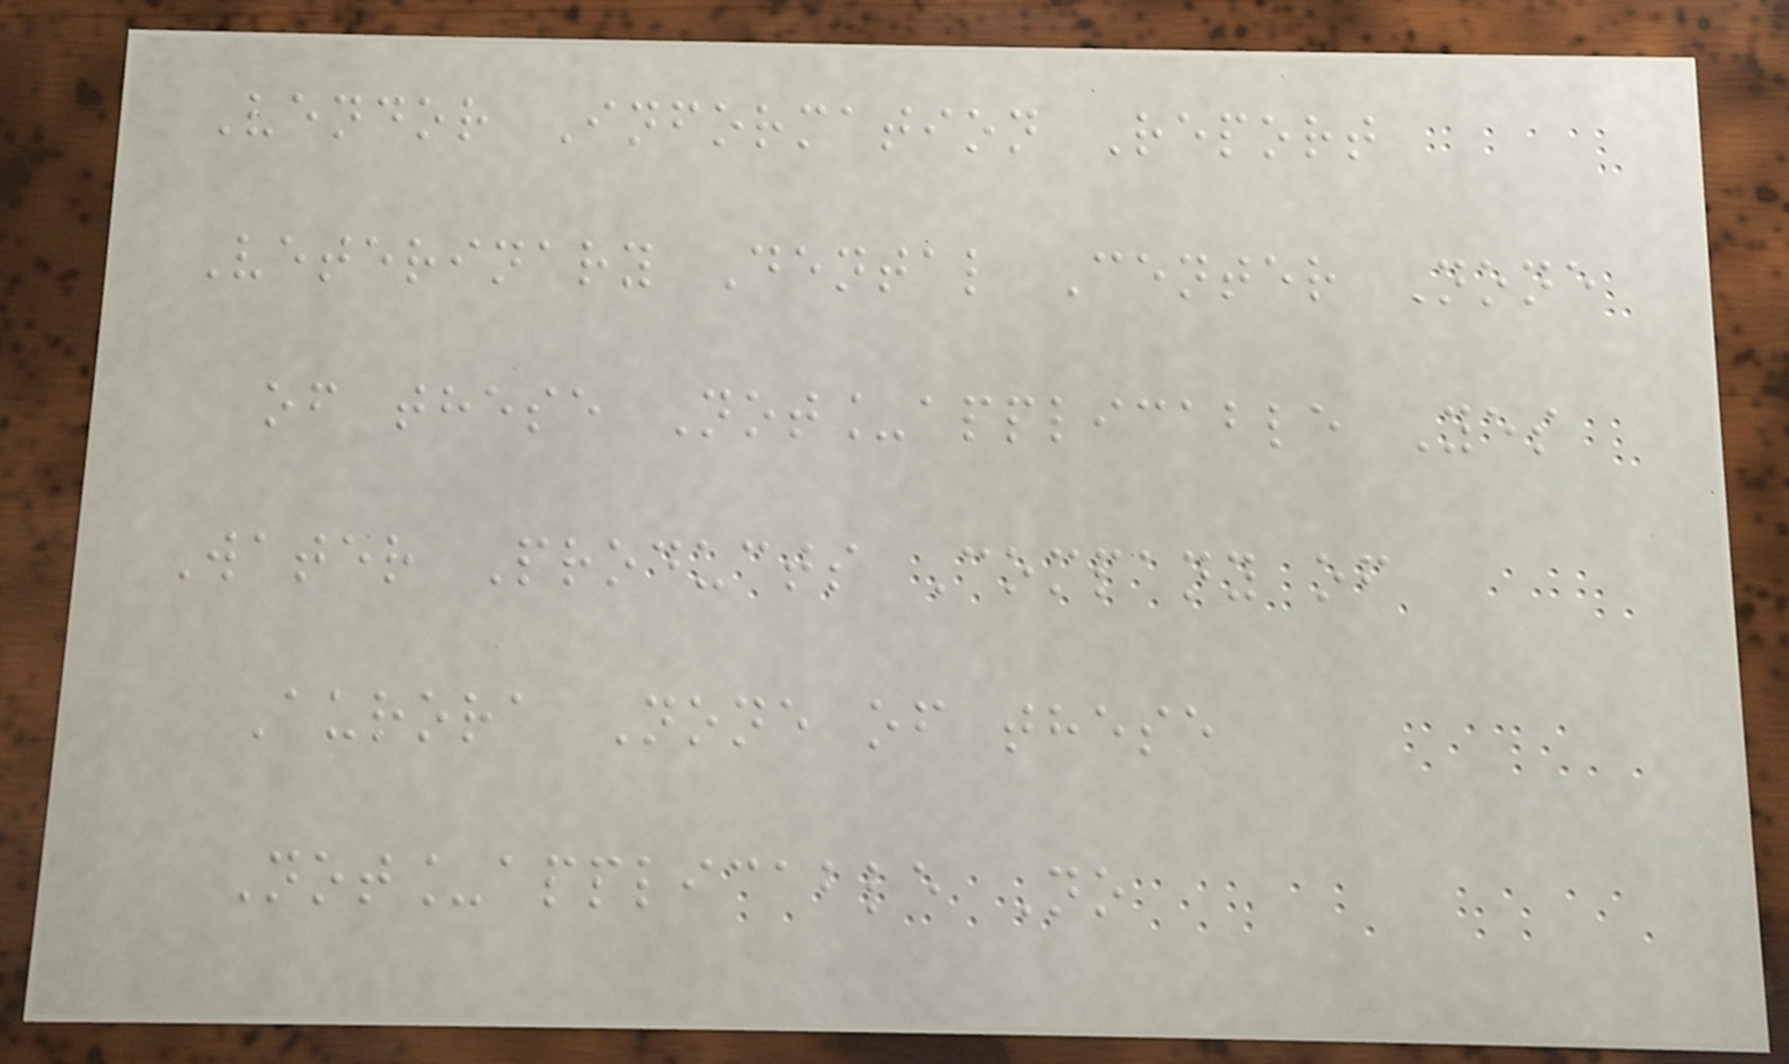Vendor Information Report
Veterinary Dental Center None
of these Not_applicable Yes
Water Products Company of
Aurora None of these
Not_applicable No
